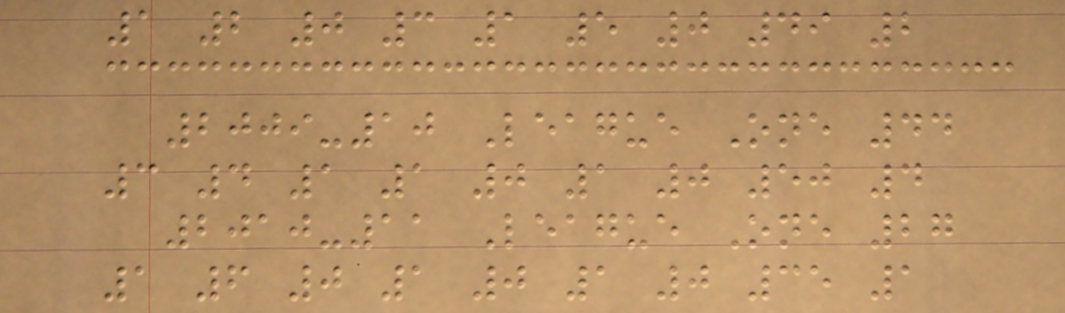1 2 0 3 1 5 0 49 2
2009-10 League One 44
3 4 1 1 0 1 0 50 4
2010-11 League One 27
1 6 0 1 0 1 0 35 1
